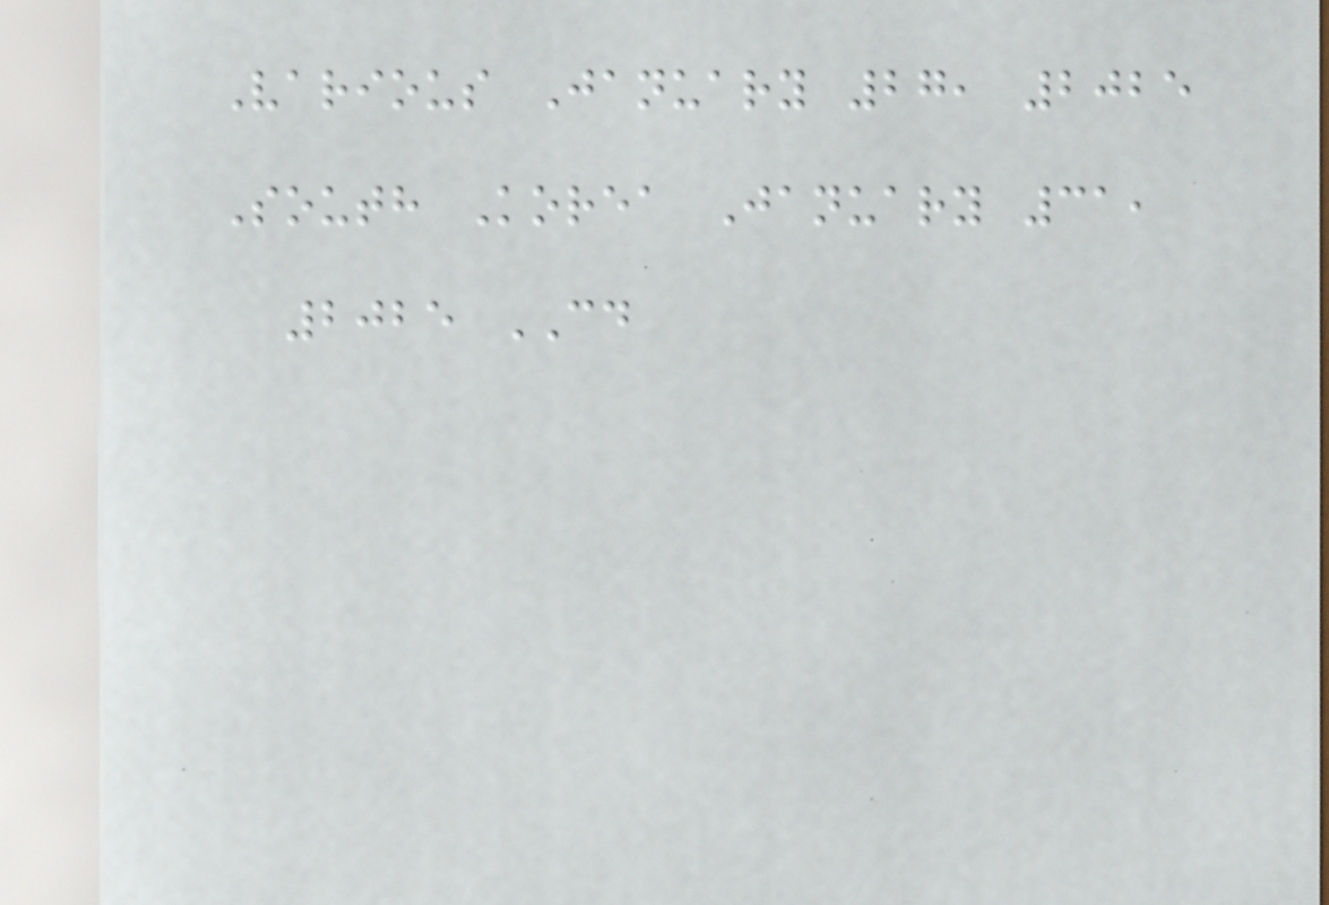Various January 27, 2025
South Korea January 31,
2025 CD
